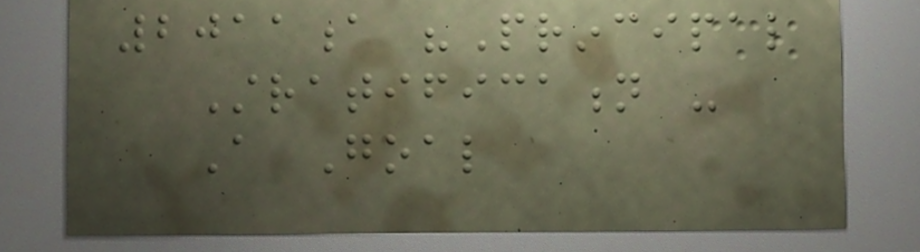2011a "Principal
Stratification -
A Goal
